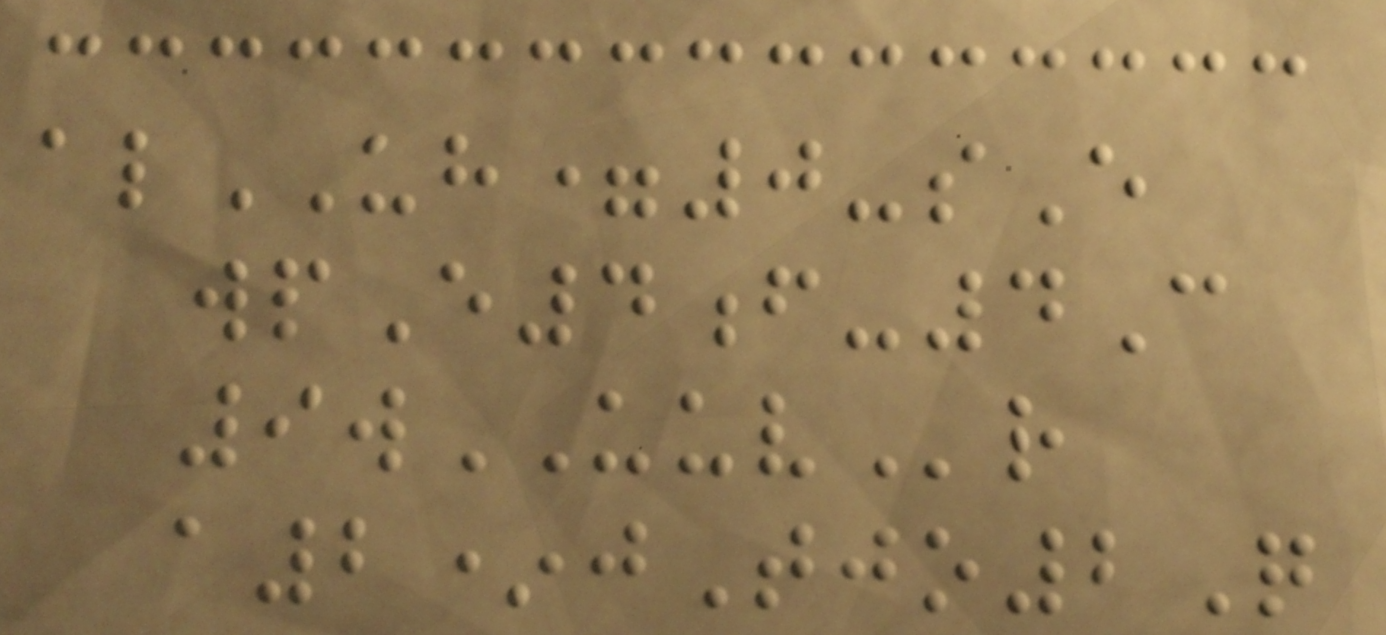alUH=0-sE
wpE4f-4C
9wUUVr
a2*jTjo2Q
